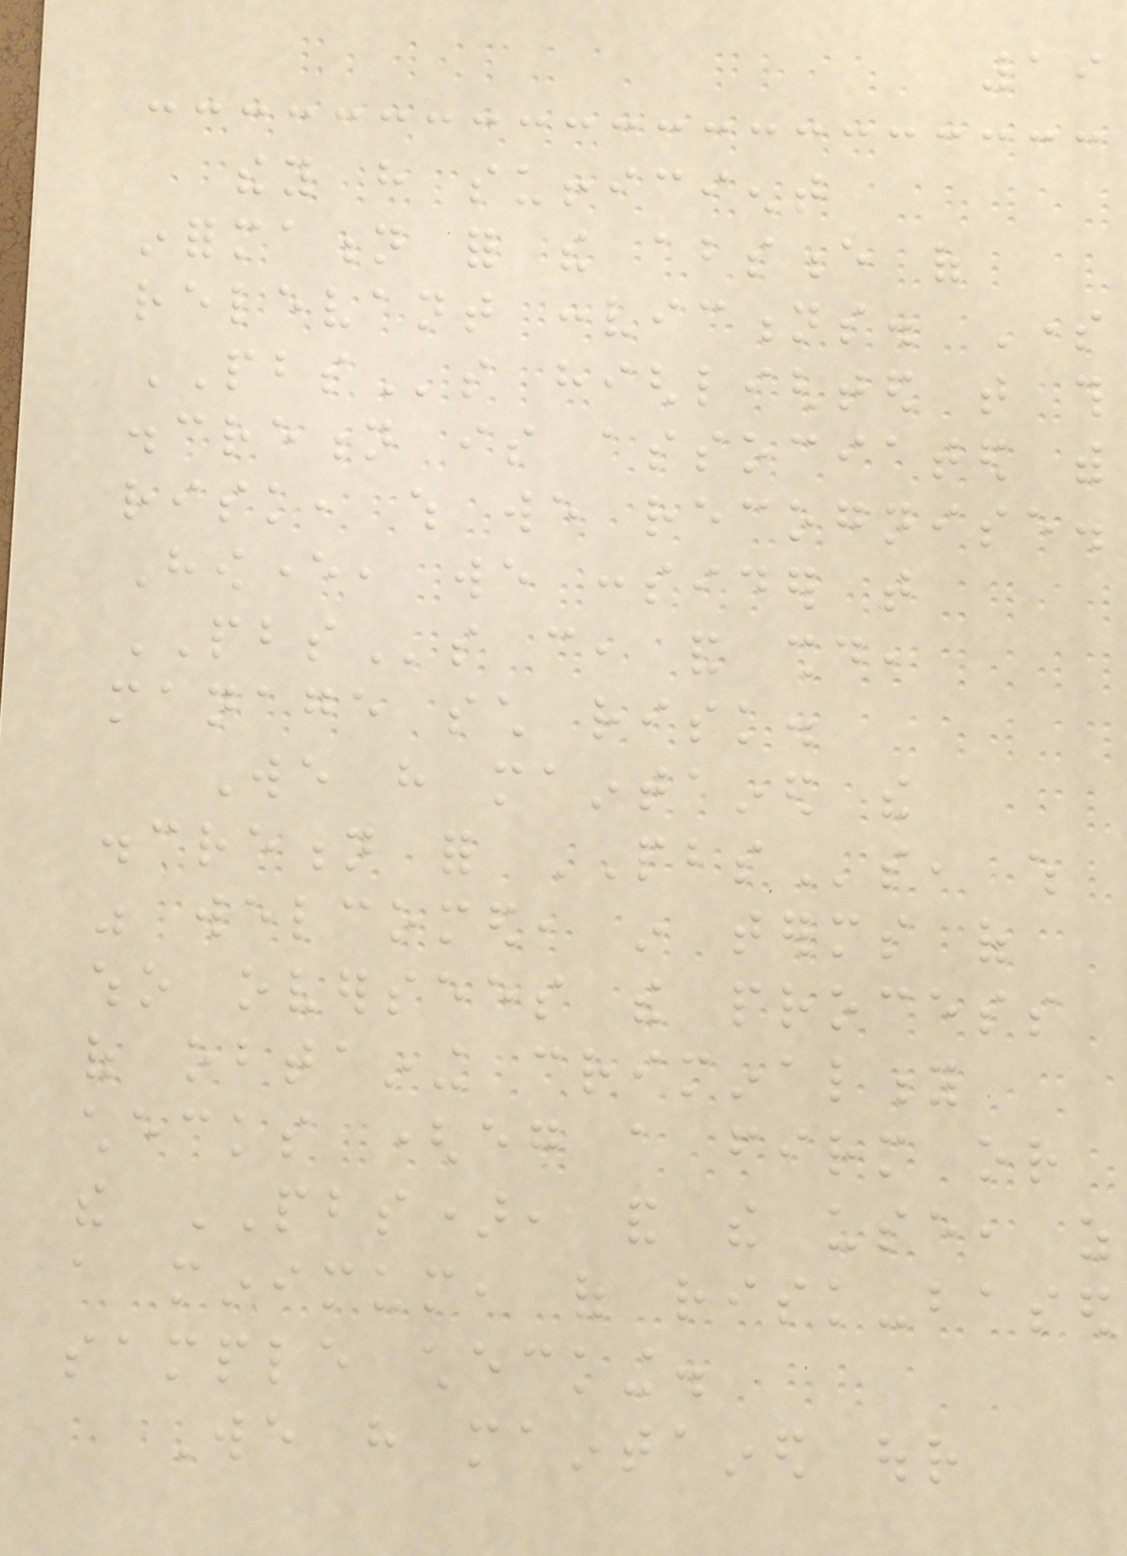19
they have sufficient
information for the absence of
relevant convictions. Some
PBSs highlighted that this
discretion is associated with
risk, which we recognise.
However, we consider that
PBSs can, and should,
manage such risk.
We have maintained the
discretion for PBSs, which
was welcomed, in terms of
who oversees the process
of obtaining criminality
checks (eg a firm or
the PBS), and the use, as
a minimum, of risk-based
sample checking.
We have maintained our
